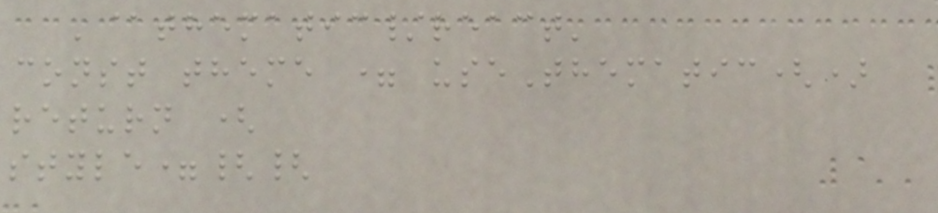'@thematic/react'
const theme = useThematic()
return (
style={{
